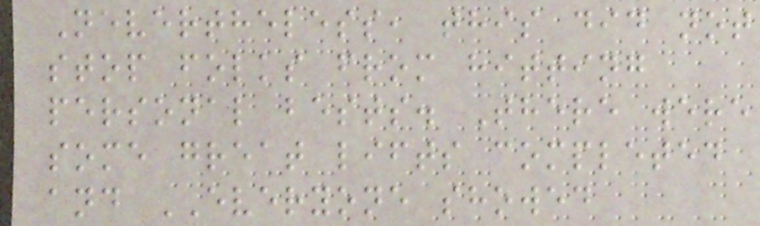Nevertheless, this did not
stop folks from hitting
personal bests. There were
some great lifts completed
and EVERYONE showed
